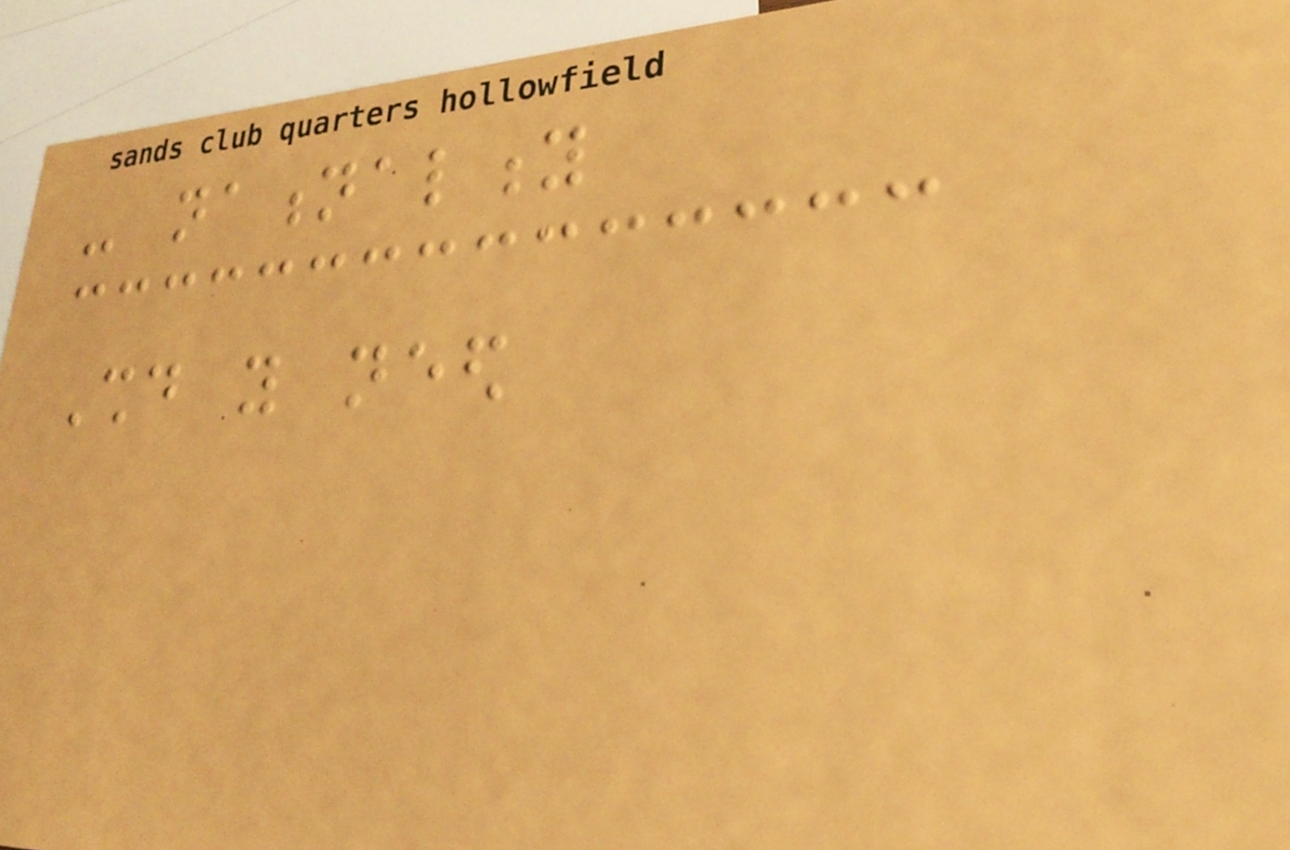- nationality
Should you need
